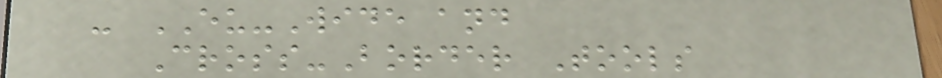- EU-Wide and
Cross-Border Tools
